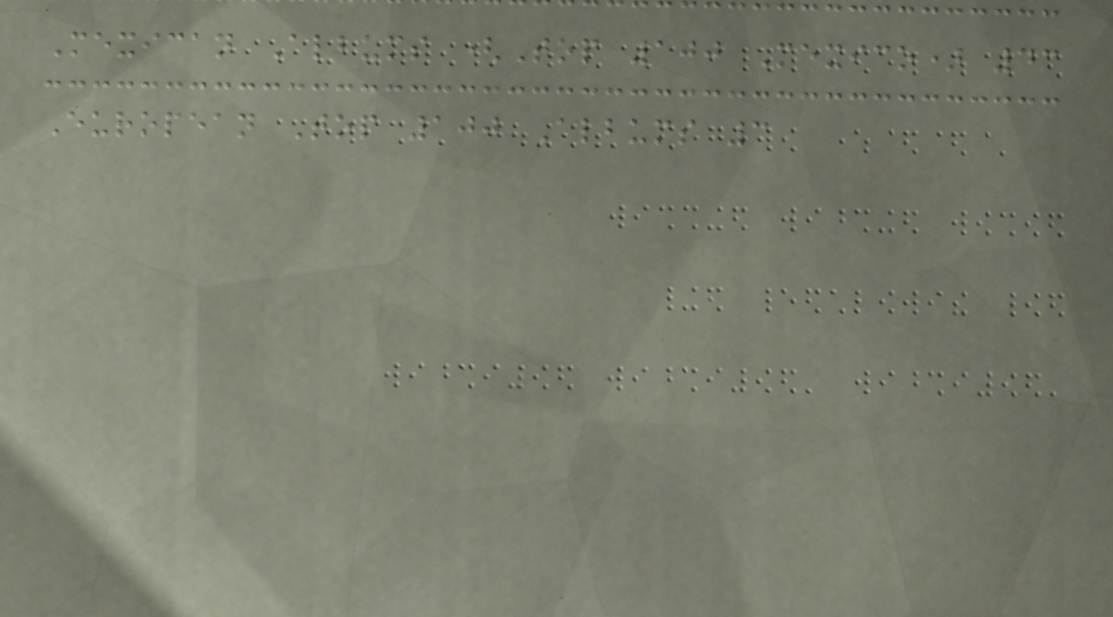Mexican Albums (Top 100 Mexico) 43
European Top 100 Albums 3
